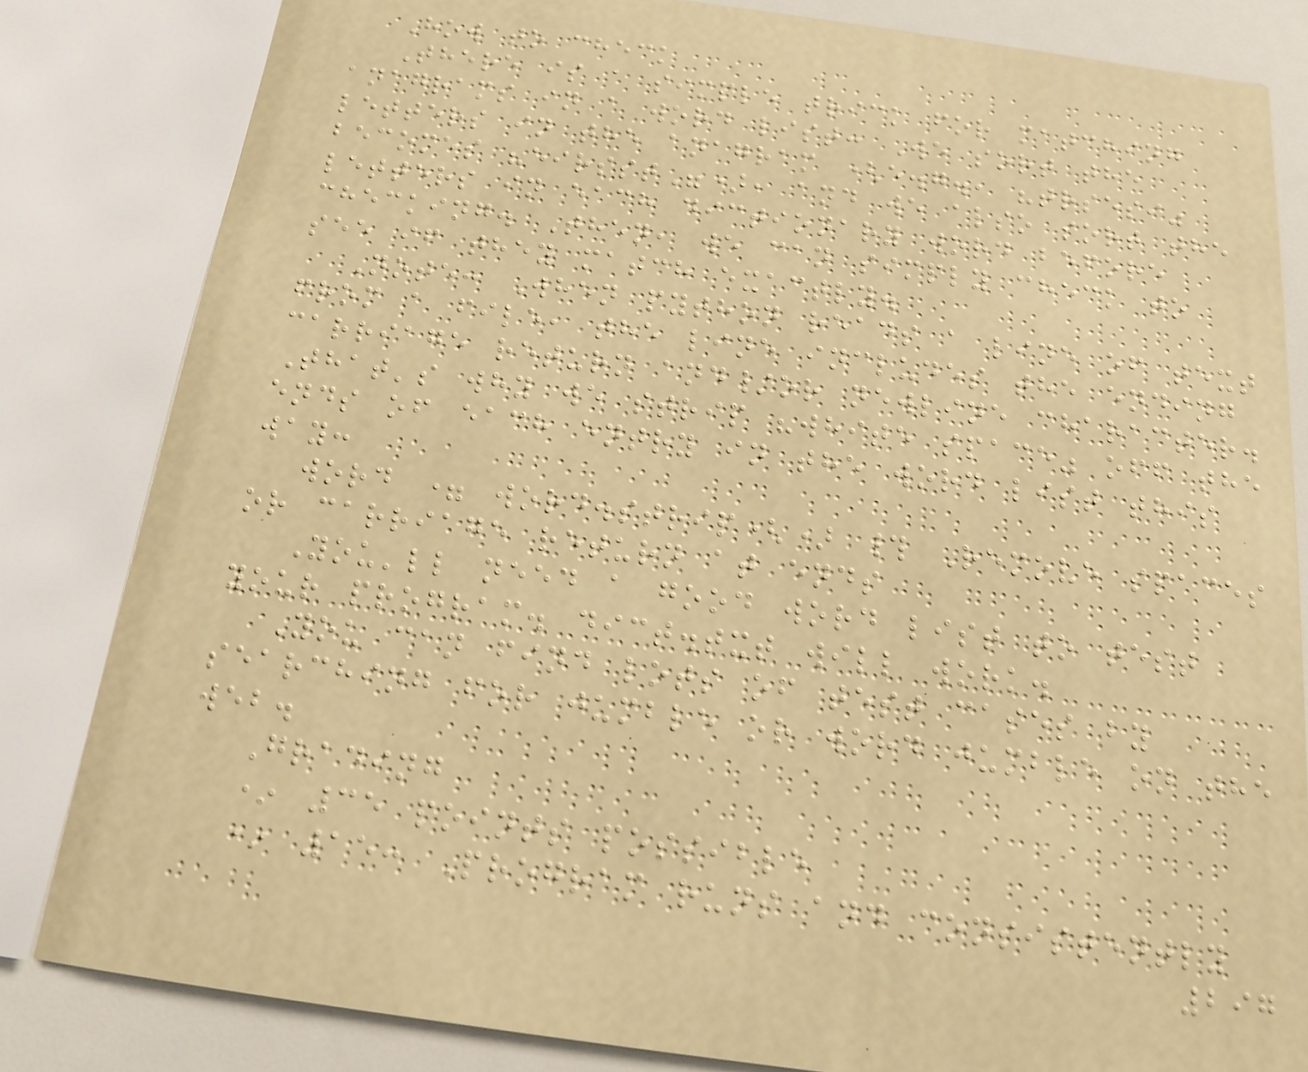How to check
There is a simple trick for matching
anagrams in a word list: We sort the
letters in the anagram (e.g., "trsesi"
becomes "eirsst"), and we also sort the
letters in each dictionary word before
checking. Then, we can simply check to
see if they match exactly.
Note: When python reads a line of text
from a file, the line includes the ending
carriage return and/or newline character.
That's why we strip "white space" off the
ends of each entry in the word list this
way:
word = word.strip() # Remove spaces
or carriage return at ends
You'll need a good word list to test
your program. dict.txt will work.
You can find lots of test cases by
searching for jumble or word jumble on the
web.
Grading
* 35 points possible
* 15: Program runs and consistently
297
